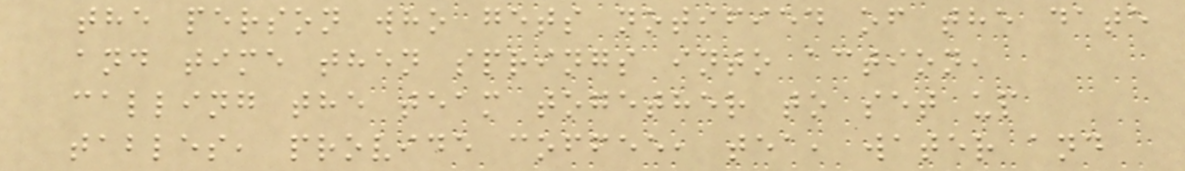the person who gets notified of the date
and time then springs into action,
calling the team together to set up
tables, provide coffee, tea, water and
